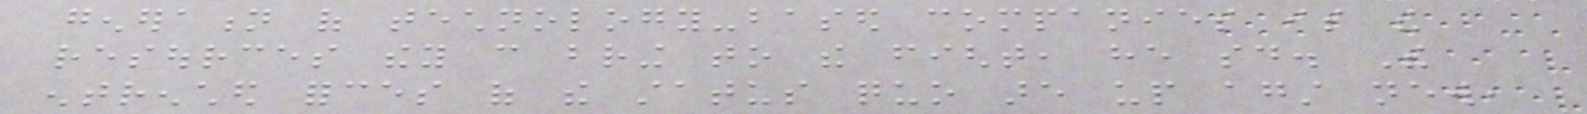generation of technology-based companies is the
resources they can bring to the fight, he said. The
entrenched forces of the status quo are up against new,
